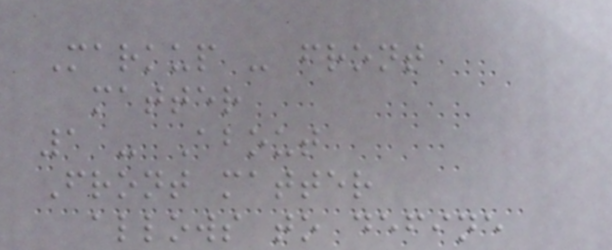Markup - front
matter
1 - About
Front matter
allows to define
